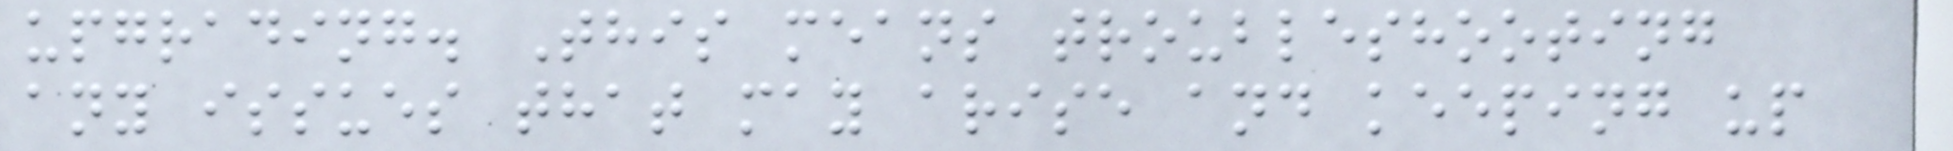upgrading. This means troubleshooting
any issues that may arise and keeping up
